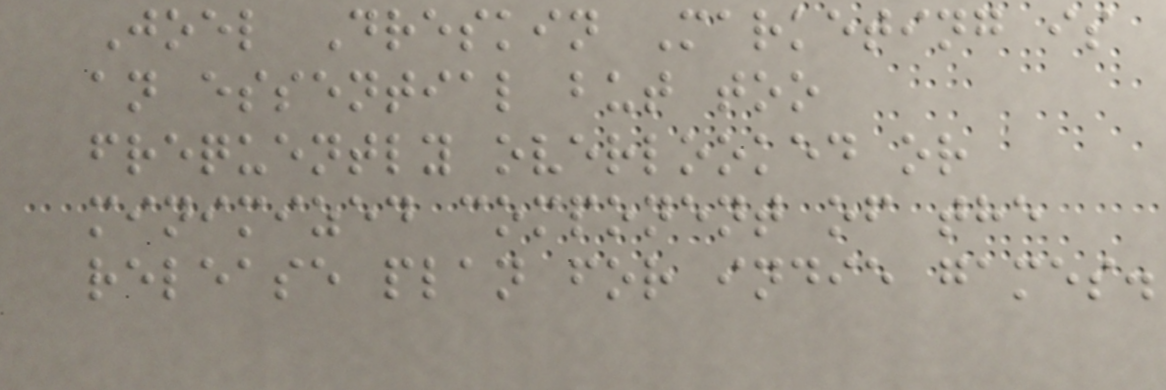Joel Dreskin Marketing is
an essential but too
frequently overlooked or
minimized component of the
release plan for indie games.
